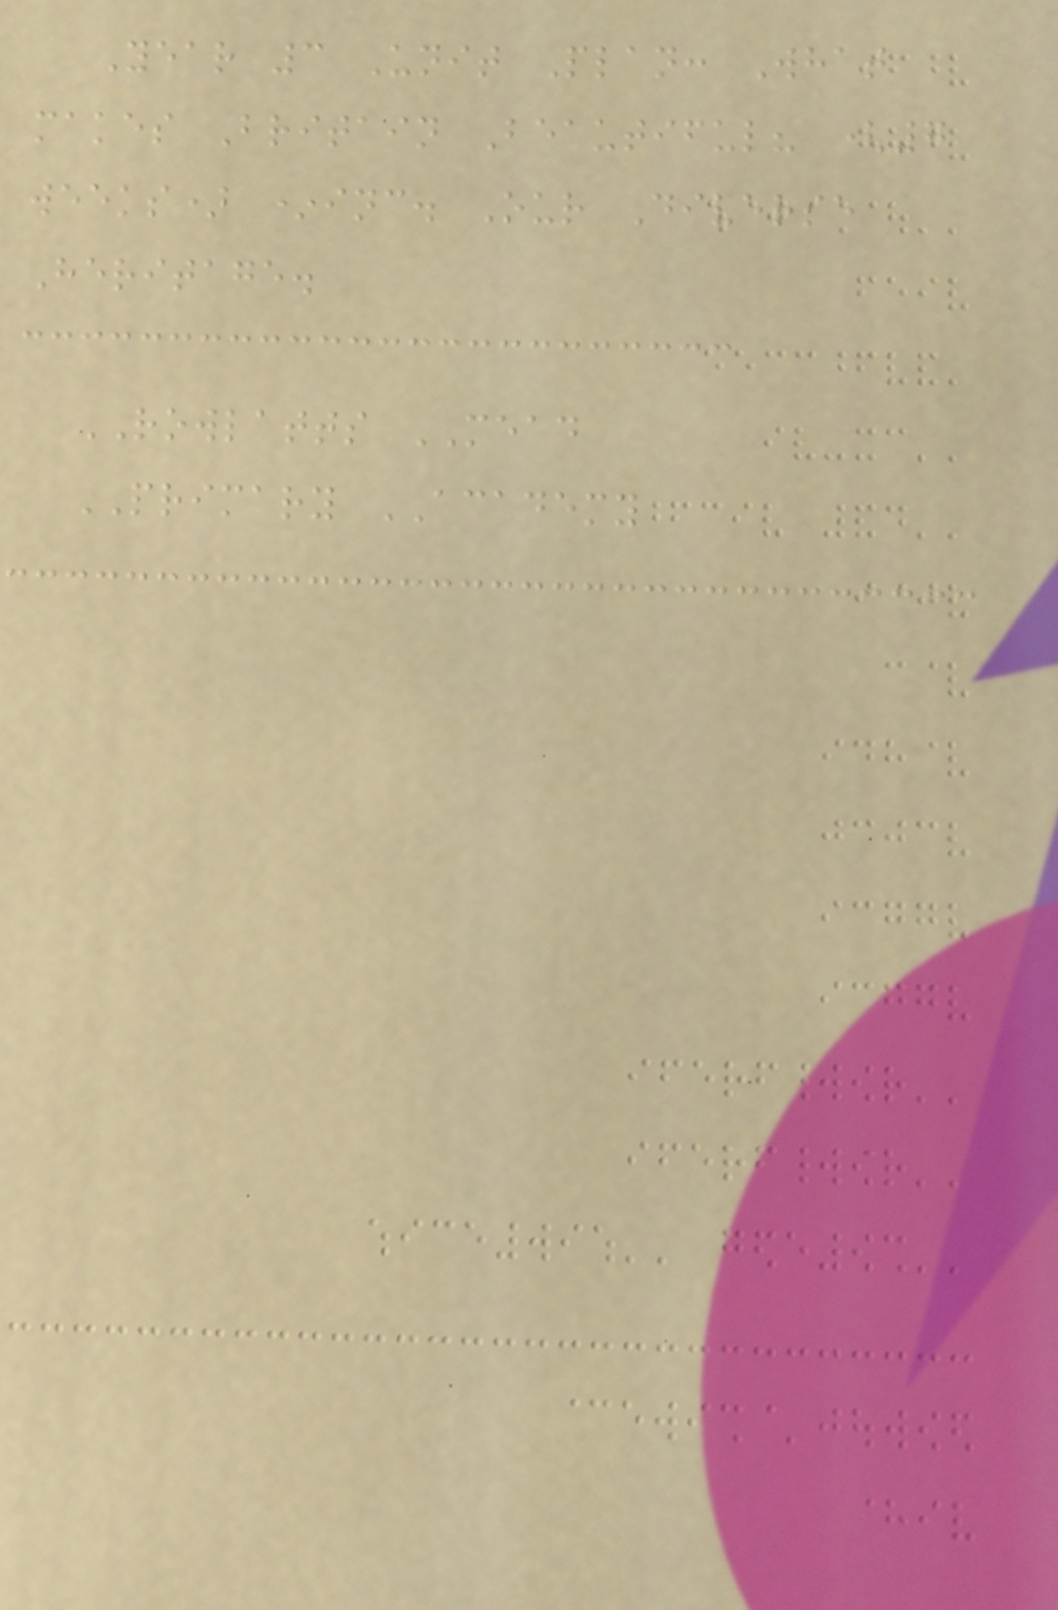Year 3 Unit Plan: What
makes Britain Beautiful? (7
weeks) *inc. Our Diverse
Heritage.
ROWLATTS MEAD
PRIMARY ACADEMY
